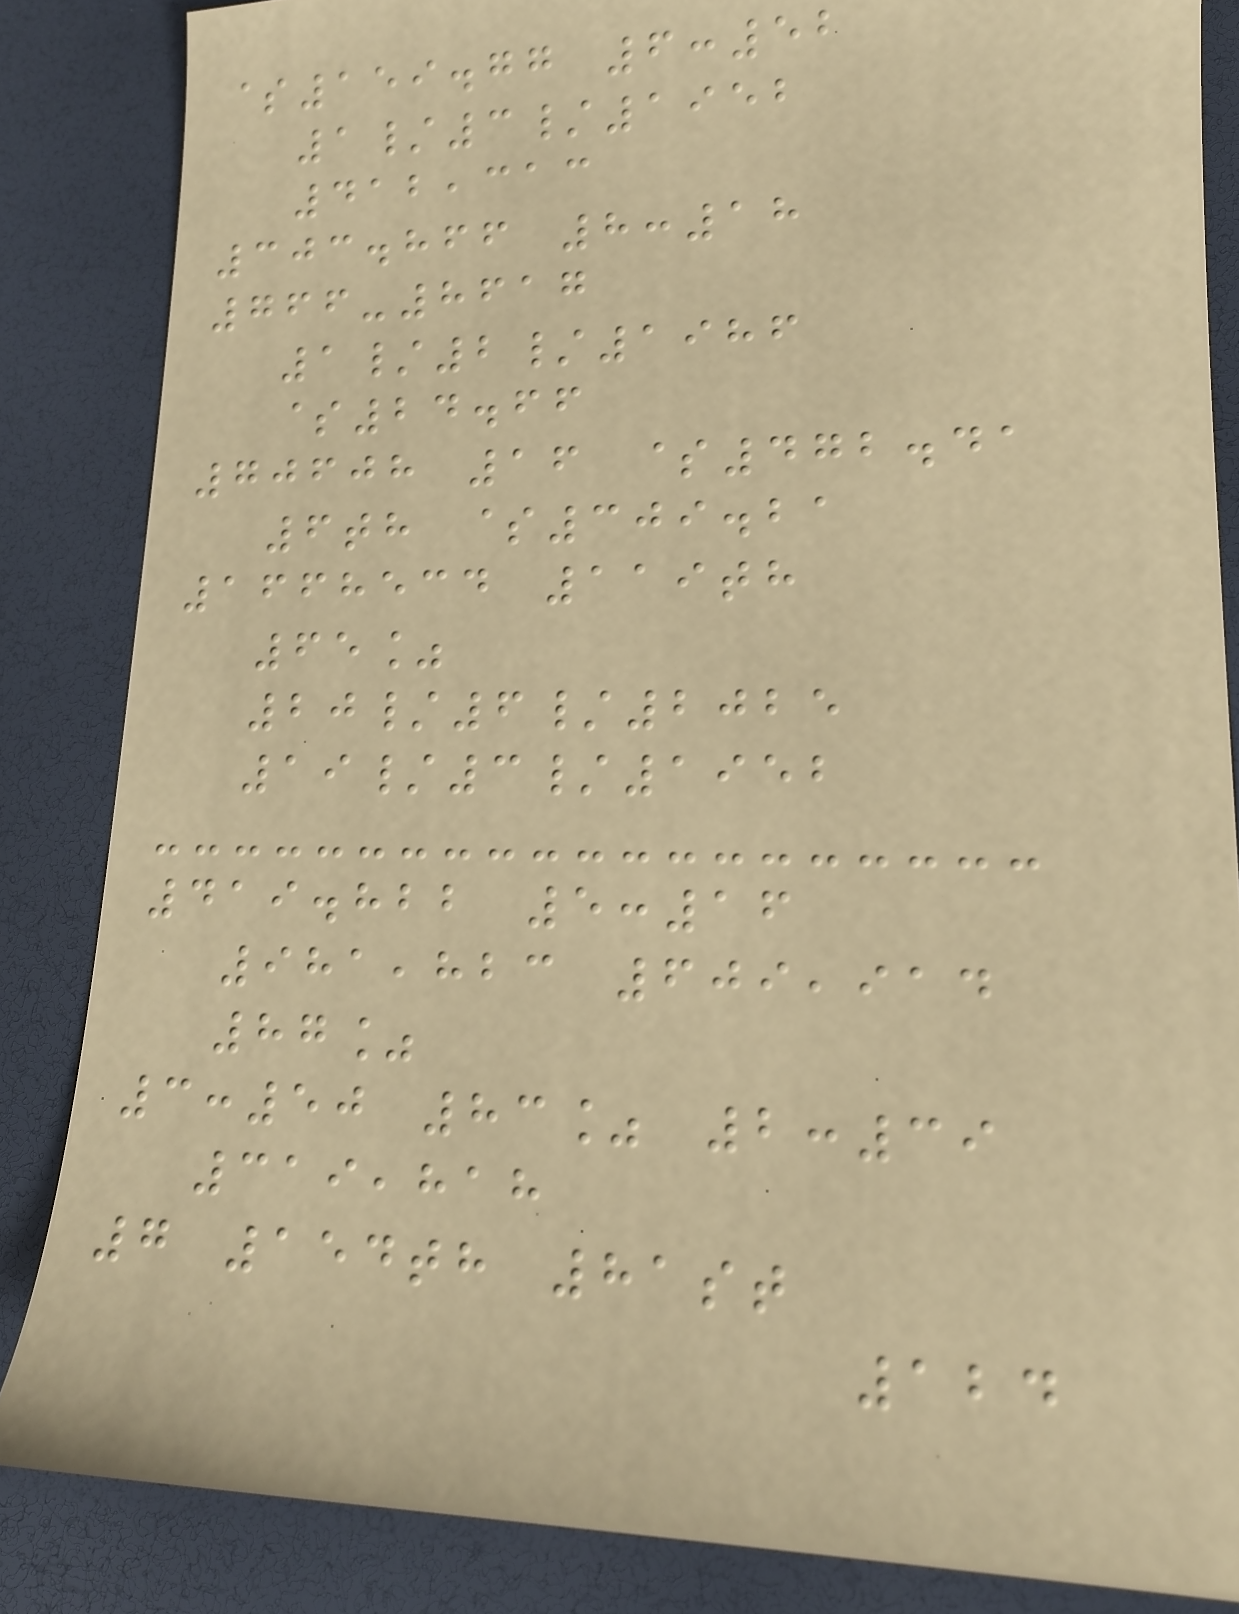$159.77 6:52
1/3/1952
412,313
303.866 8:18
766-8617
1/2/1986
$24.66
70608 16 $472.41
6th $309.21
1668534 119th
65%
20/6/2025
19/3/1952
419.822 5:16
981,823 609,914
87%
3:50 83% 2:39
319,818
7 154th 81st
124
